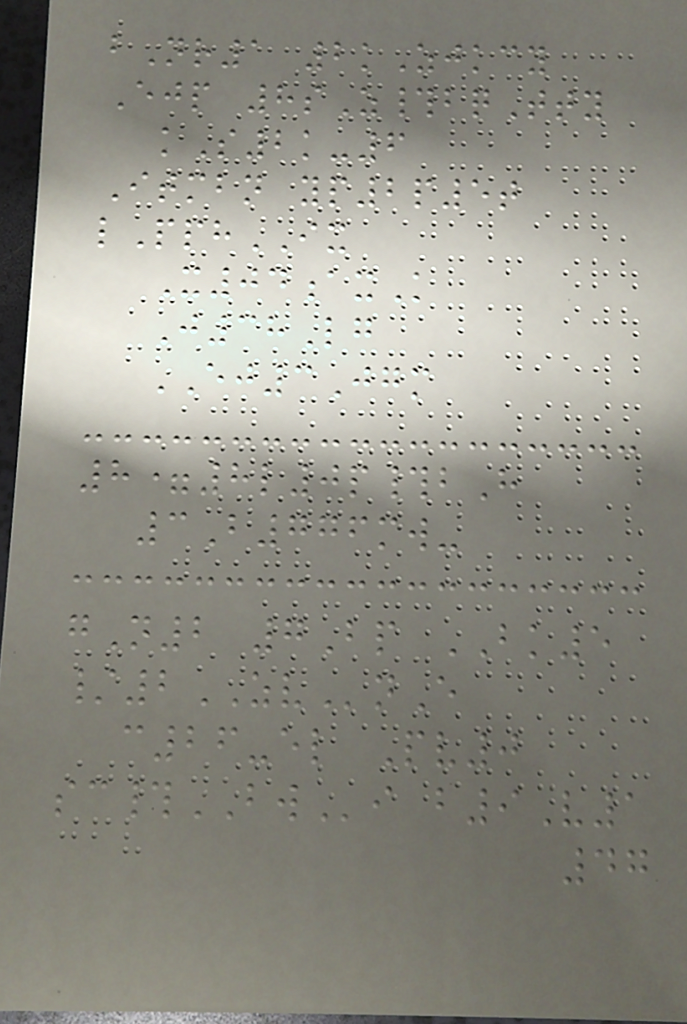bNr1 2kZjkcy
Ejp 8sZ#bqTty
kS2k-6
Itmbn yp2p5t
lPphIX
X04axK
J38Lg
EJ3Jgm
8=8l0p#bH
3B776mw-
gN2 7Bp BK5
/2ZVnE
c26-el Pv0
sc#BWi b9V1
47
